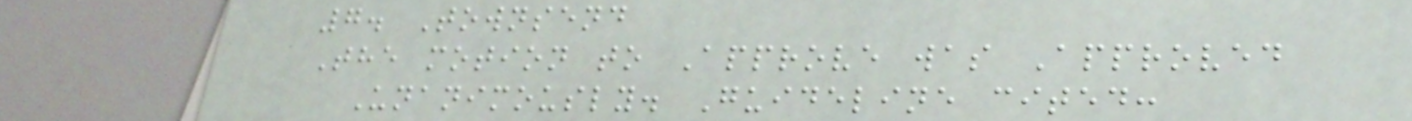7. Townsend
The motion to Approve was Approved
Unanimously. Guideline cited:
